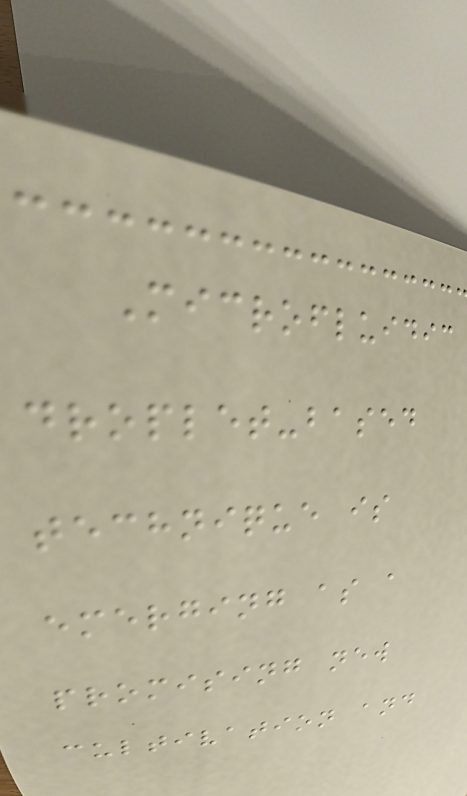Microfluidic
droplet-based
technique is
emerging as a
promising new
cultivation and
